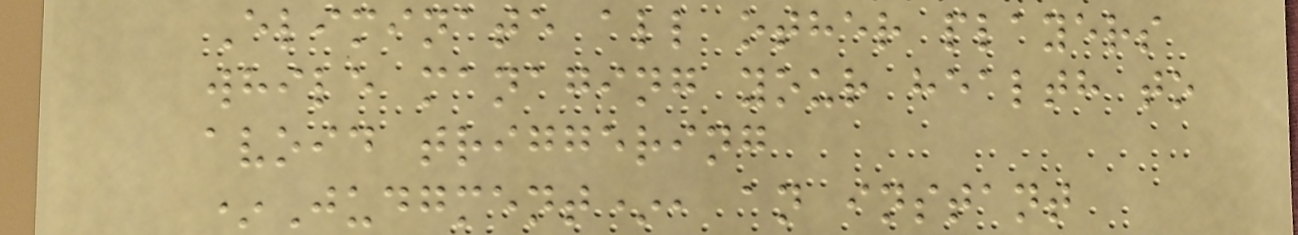Eliminate all other players
while managing your health to
avoid triggering
*Judgment*, an instant
